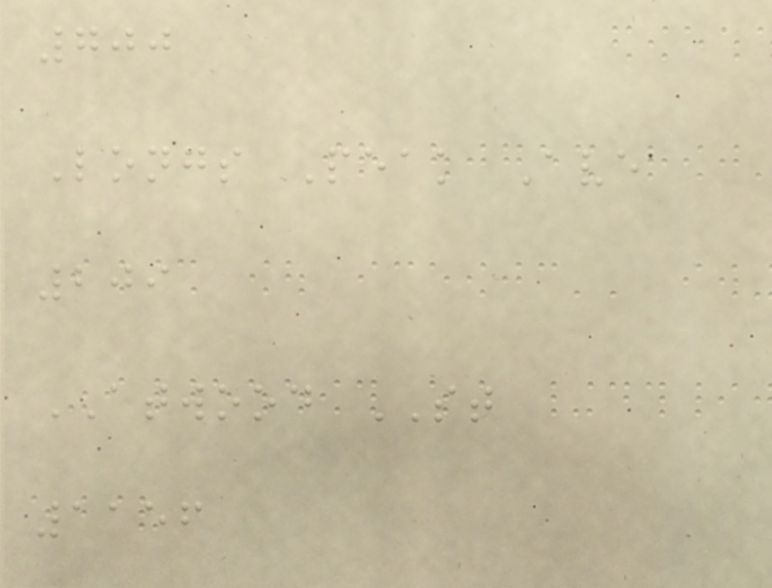700
Longs Peak Ave
209
ATWOOD ST
1156
